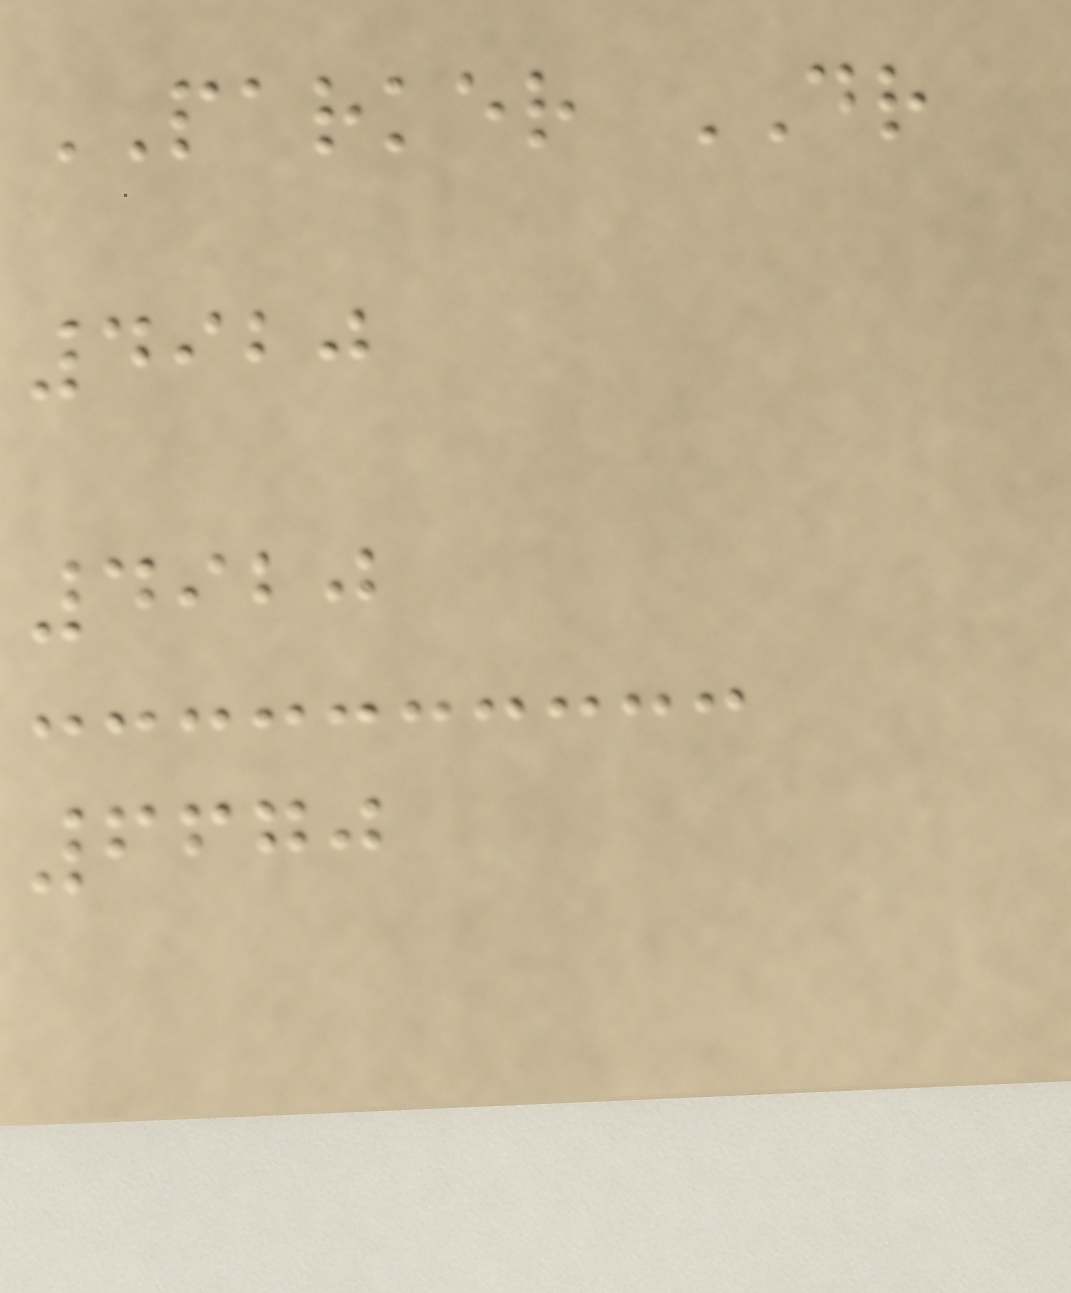PARKER DR
4920
4920
6670
